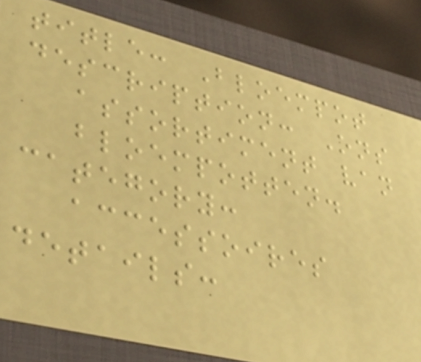title: Bloempot
description: Ons
assortiment van
bloempotten.
category:
accessoires
details:
